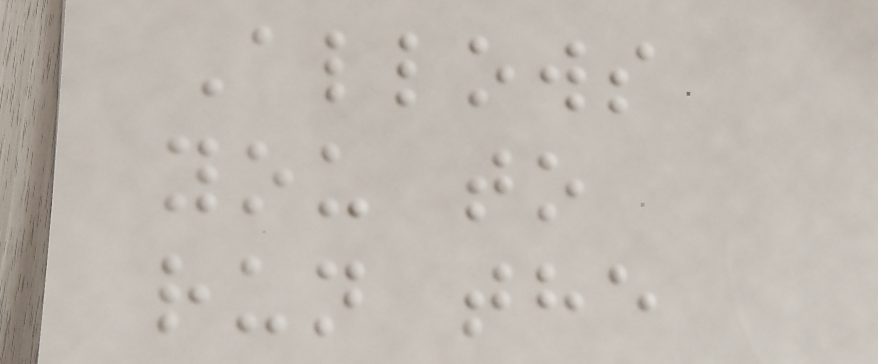Allows
you to
run the
